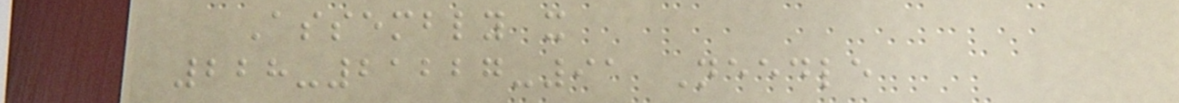Assembly x
228-21227-91 Needle
